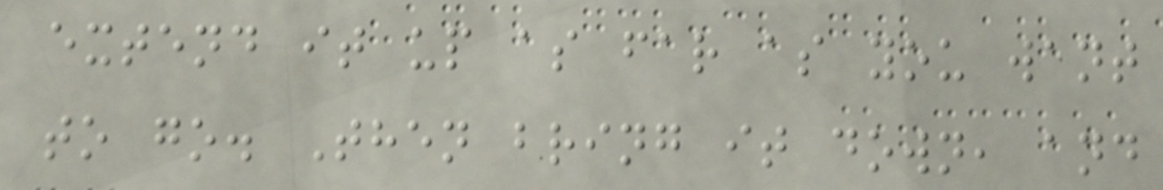extend it up as far as you want
to go. Then bring it down, and
